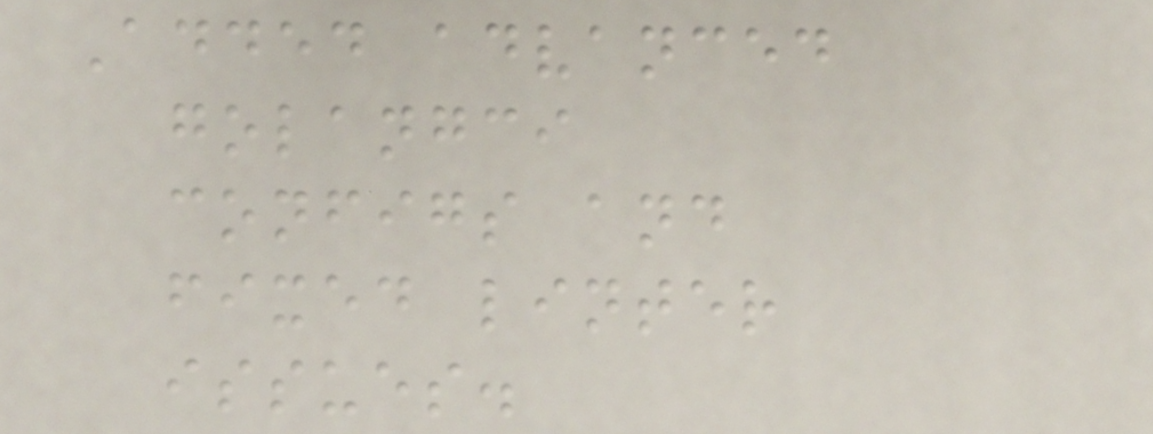Added advanced
golangci
configs and
fixed linter
issues.
